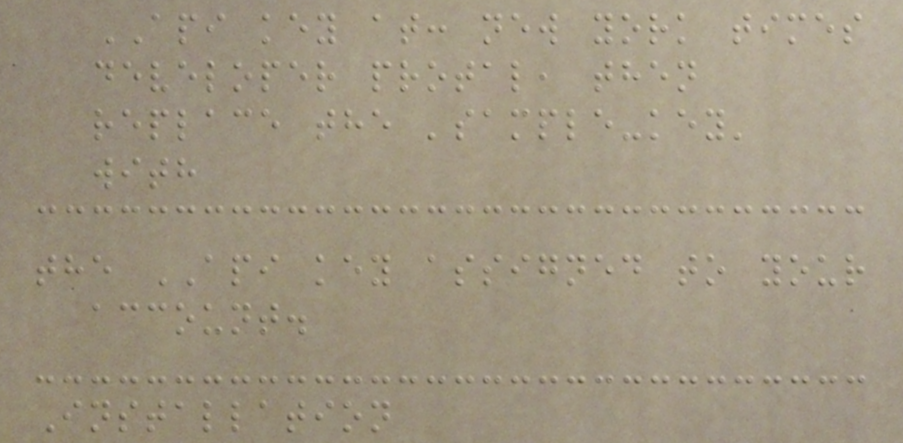API key at: new york times
developer protal, then
replace the 'sample-key'
with
the API key assigned to your
account.
Installation
